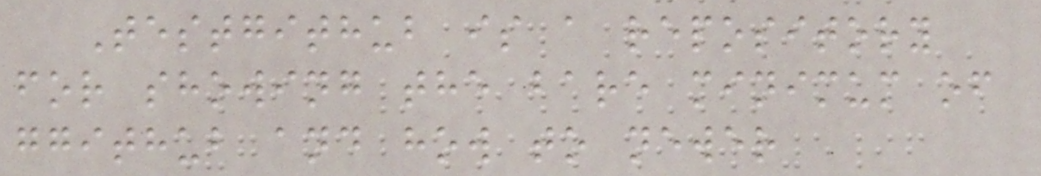Testgithub is a repository
for showing the bare minimum of
ggithub and how to newer
